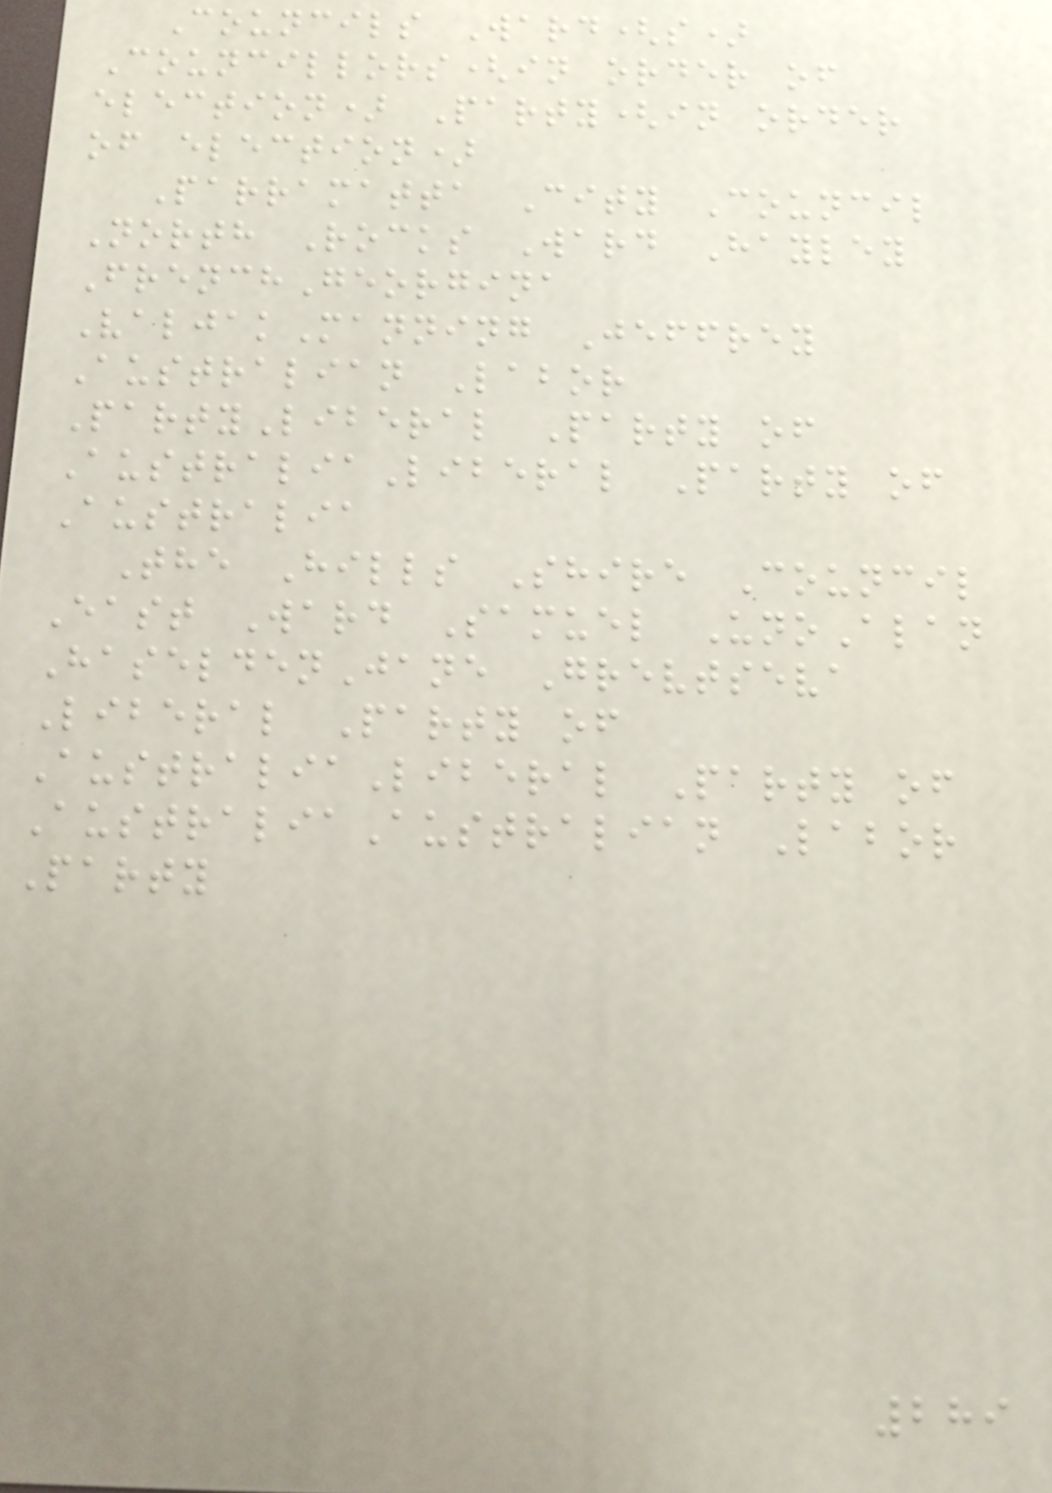Councils Ward(s)
Councillors(in order of
election) Party(in order
of election)
Parramatta City Council
North Rocks Ward Hayley
FrenchGeorgina
ValjakManning Jeffrey
Australian Labor
PartyLiberal Party of
AustraliaLiberal Party of
Australia
The Hills Shire Council
East Ward Samuel UnoAlan
HaseldenJane Grevtseva
Liberal Party of
AustraliaLiberal Party of
AustraliaAustralian Labor
Party
289
